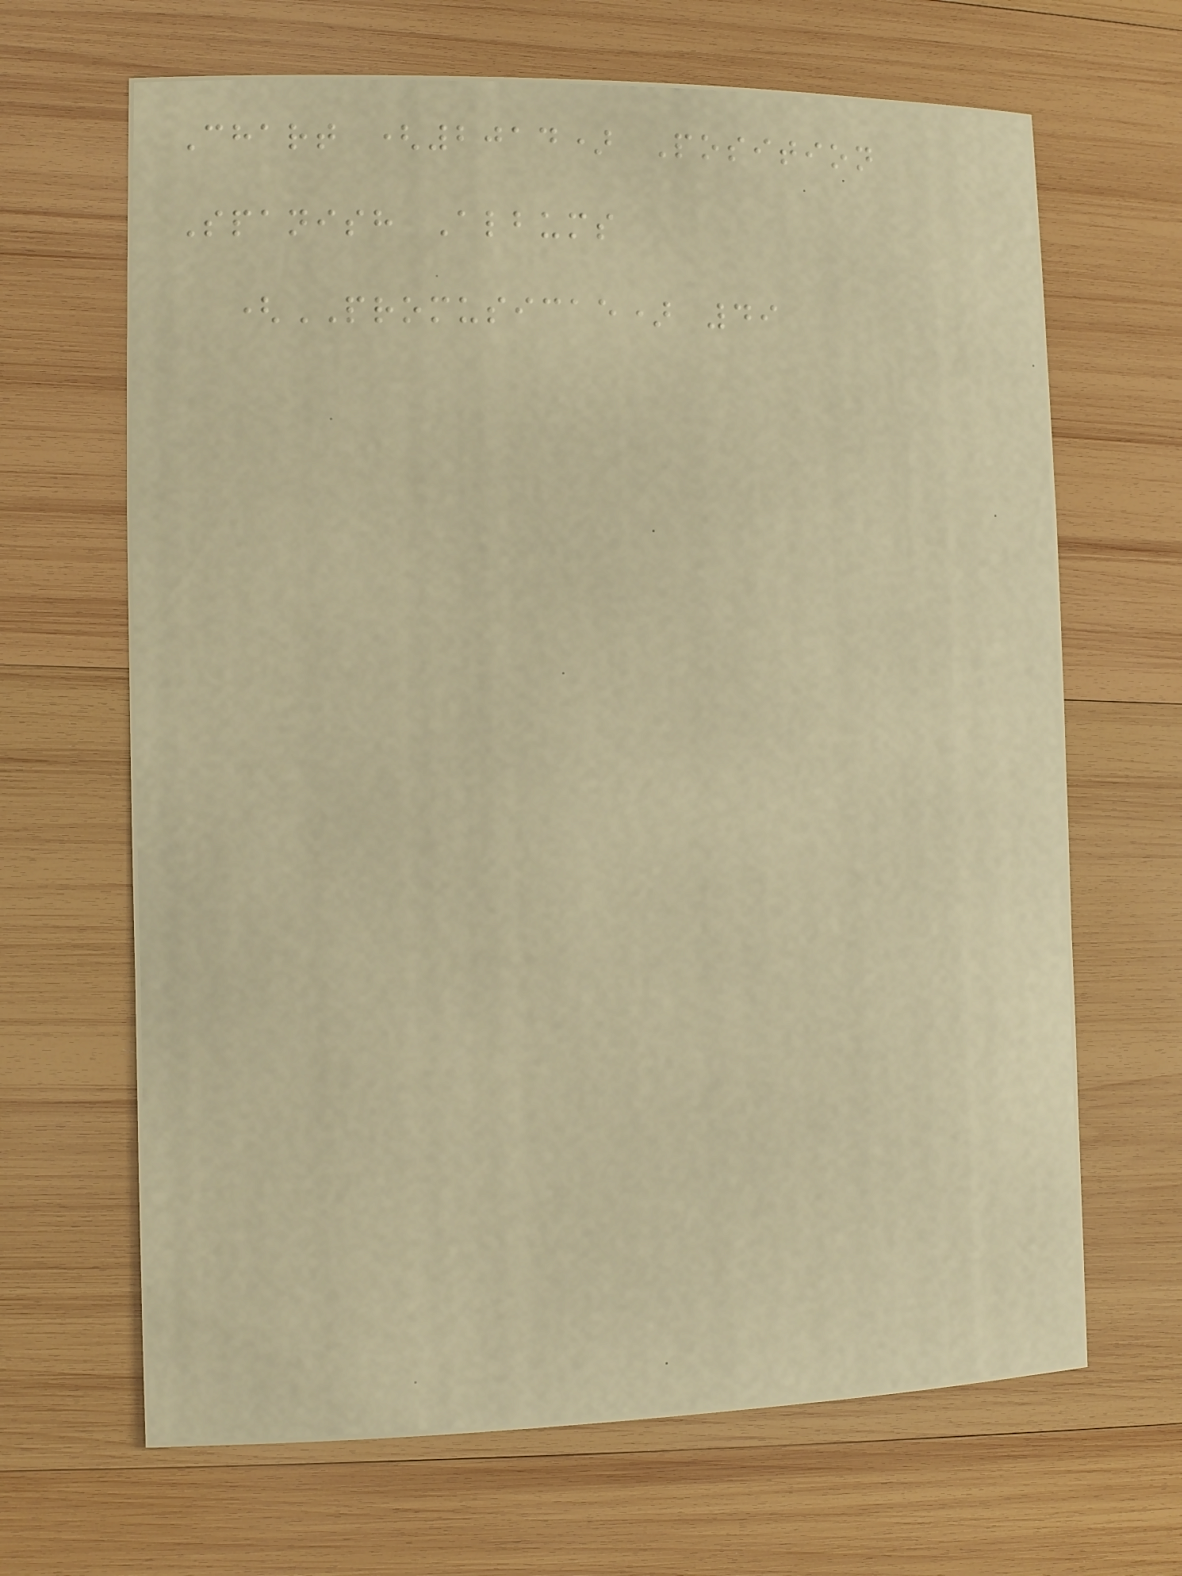Chart (2014) Position
Spanish Albums
(PROMUSICAE) 49
